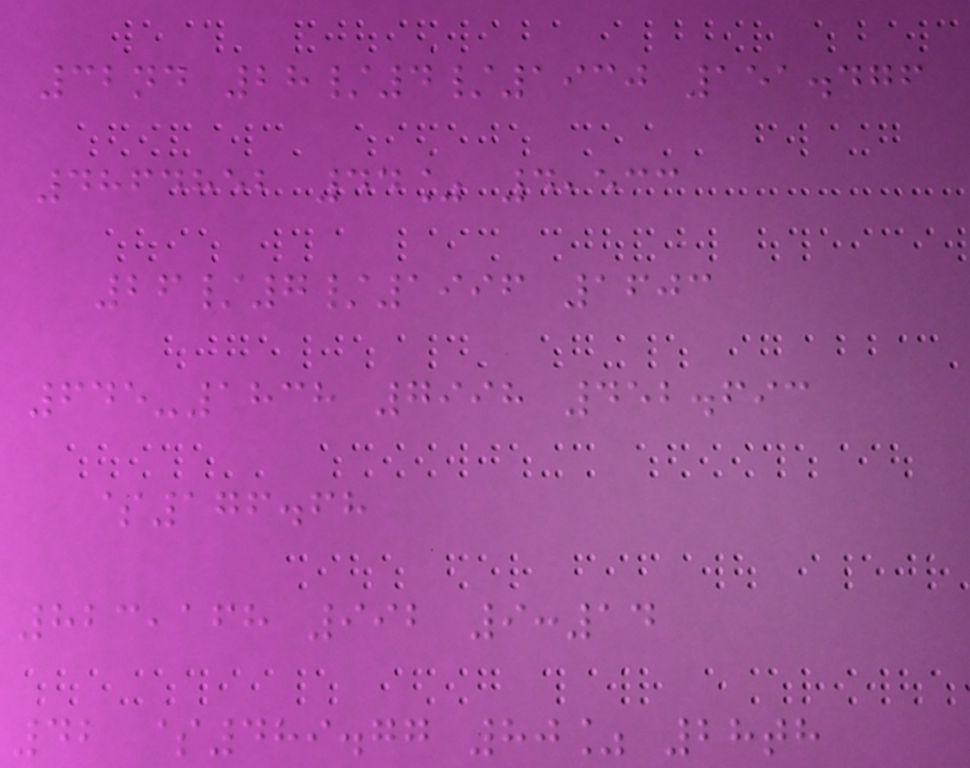32nd 28/4/1930 151.476
4864852 44% 4,533
26/7/1996 1603
645-1838 7998 452.693
$176.68
823,168 992 9:14
42 $489.77 80% 28th
